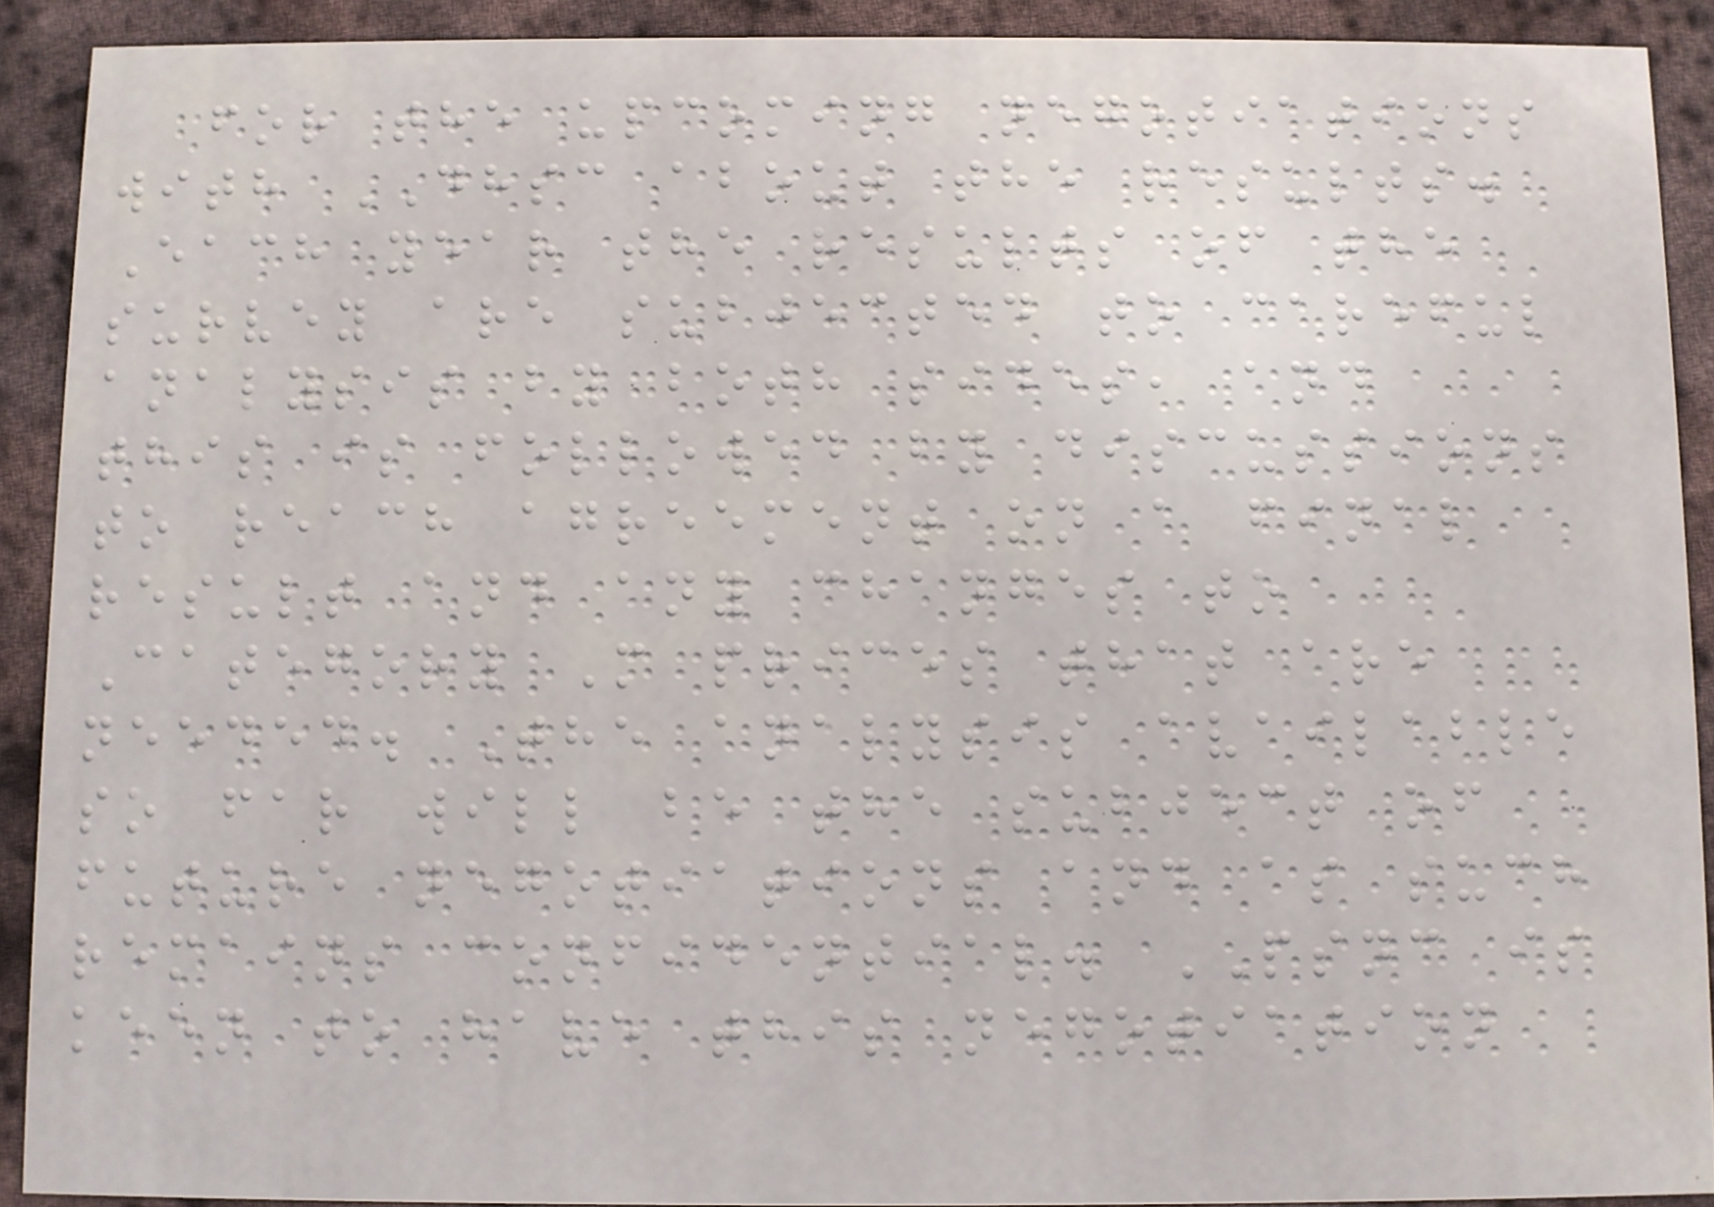for the upcoming negotiations
with DHSC about the results.
Each year the results of the
survey are subjected to careful
analysis by both sides, and
this is followed by discussions
to reach agreement on a final
result and any changes to
Category M prices that are
needed. The analysis available
so far will be the subject of
future negotiations and as such
remains confidential. PSNC is
keen to have this negotiation
